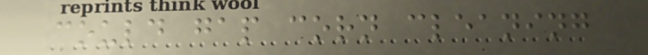could gap corn cleaning
